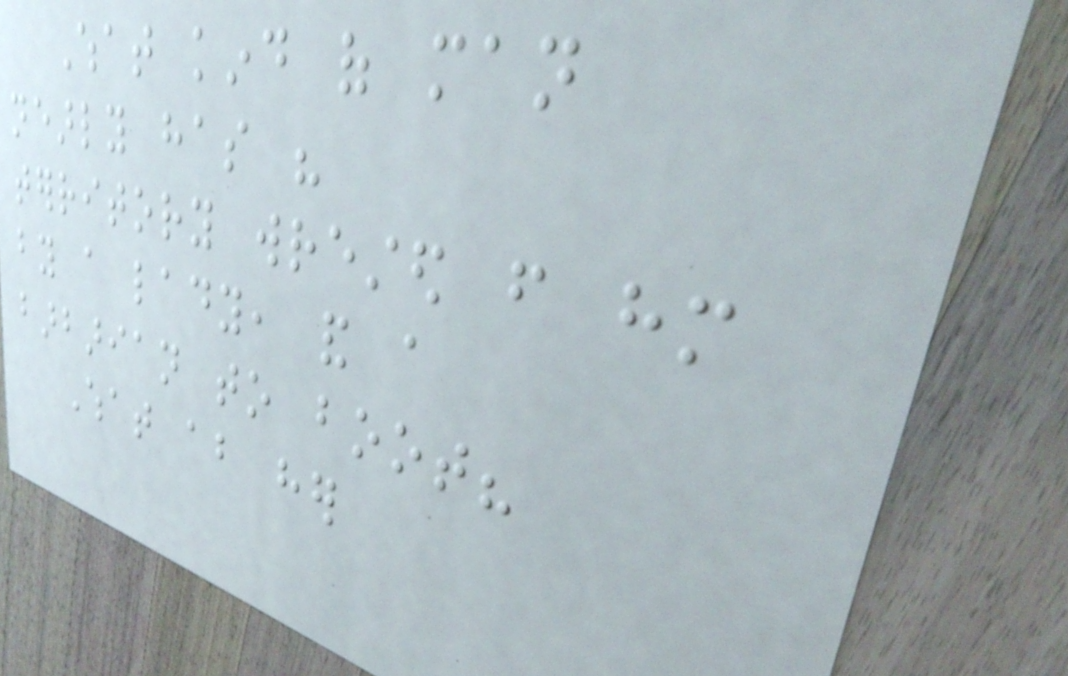What kind of man
nearly has his
territory wrested from him
by a lady, and a
barbarian to boot?
What about her
